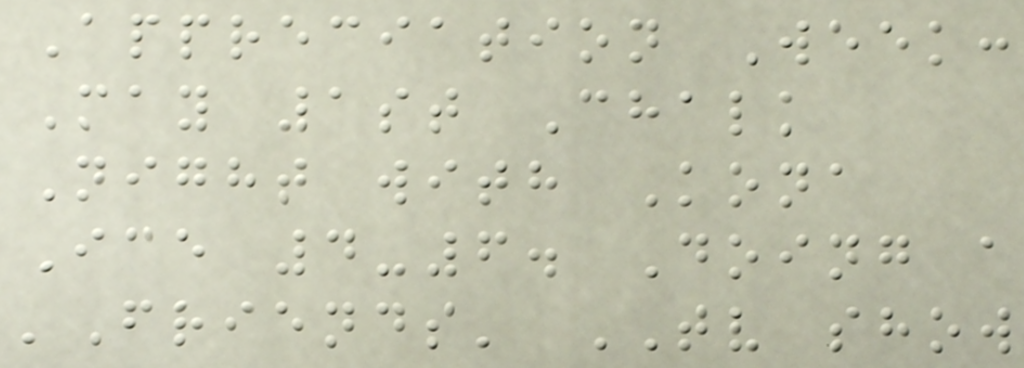Appreciation Week:
May 1st Chalk
Night with Kona
Ice 4-6. Doing a
'Friends' TV show
